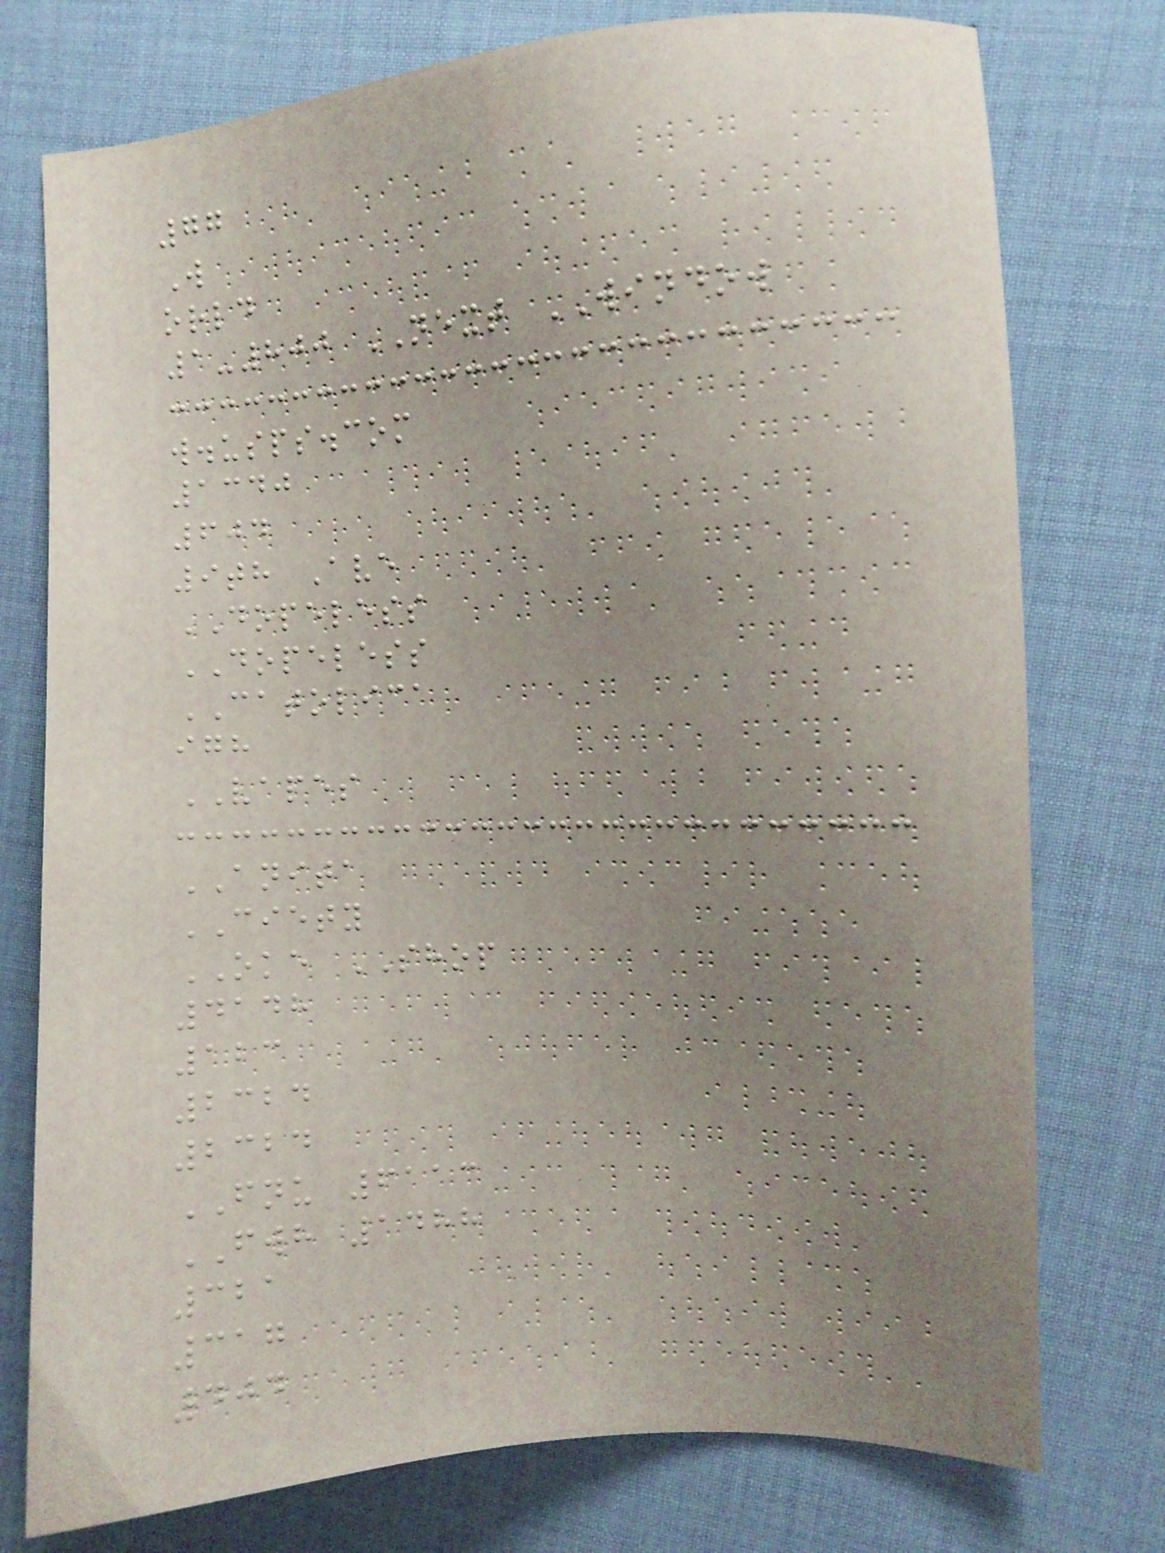77
W
orld
1-800 NEXT WINDOW
w.usps.com
1340
604
9th Ave
DOPELESS
DOPELESS
CATOLICA
igh
VAPES
ANITA
CIETY
OKE SHOP
4148
123
2324
2324
FNU 6113
FWH 1488
321
317
404
